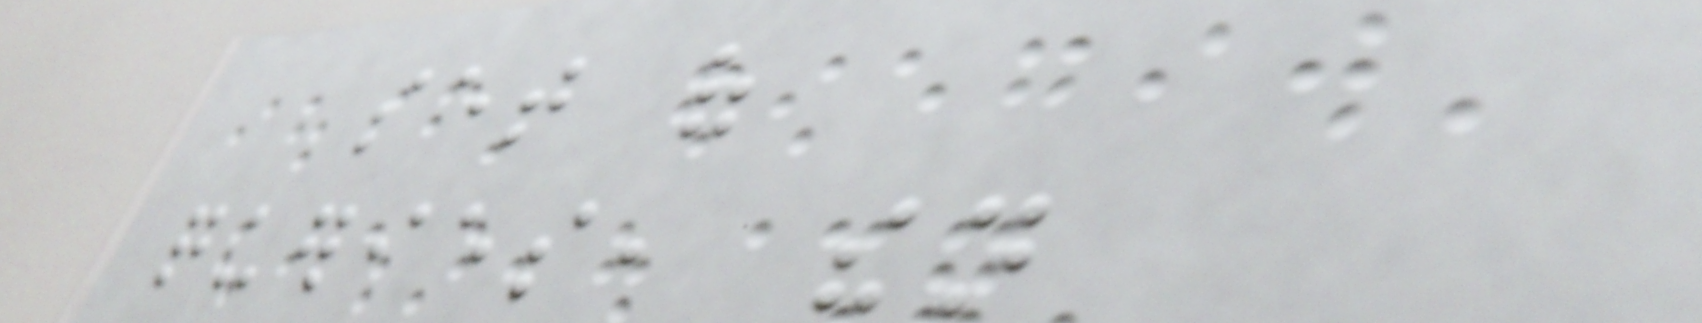set of
queries, then
